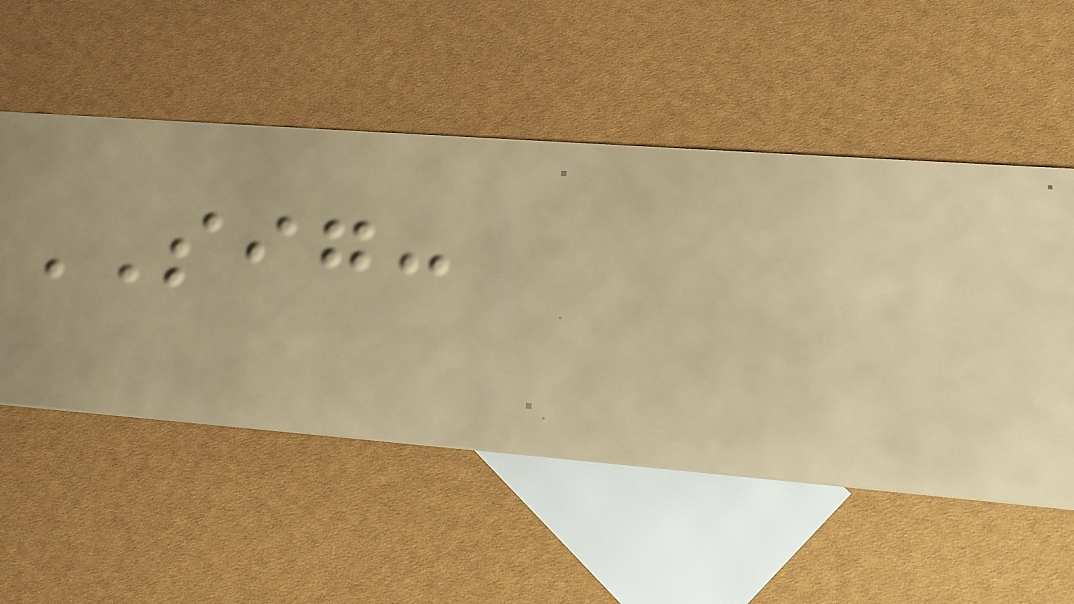SIG:
